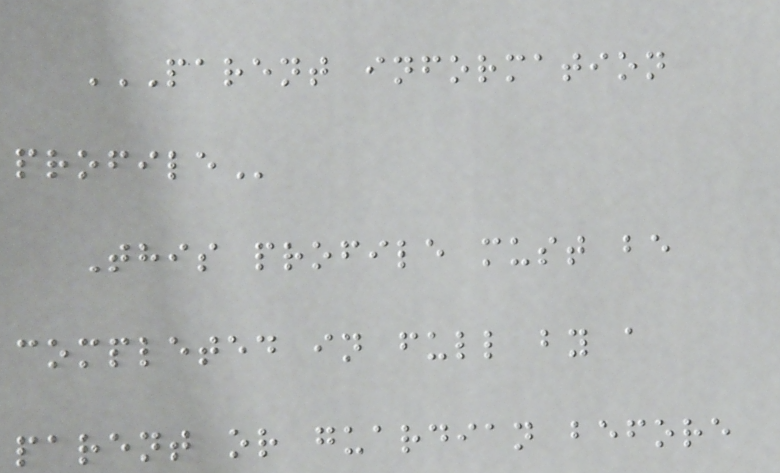PARENT INFORMATION
PROFILE
This profile must be
completed in full by a
parent or guardian before
